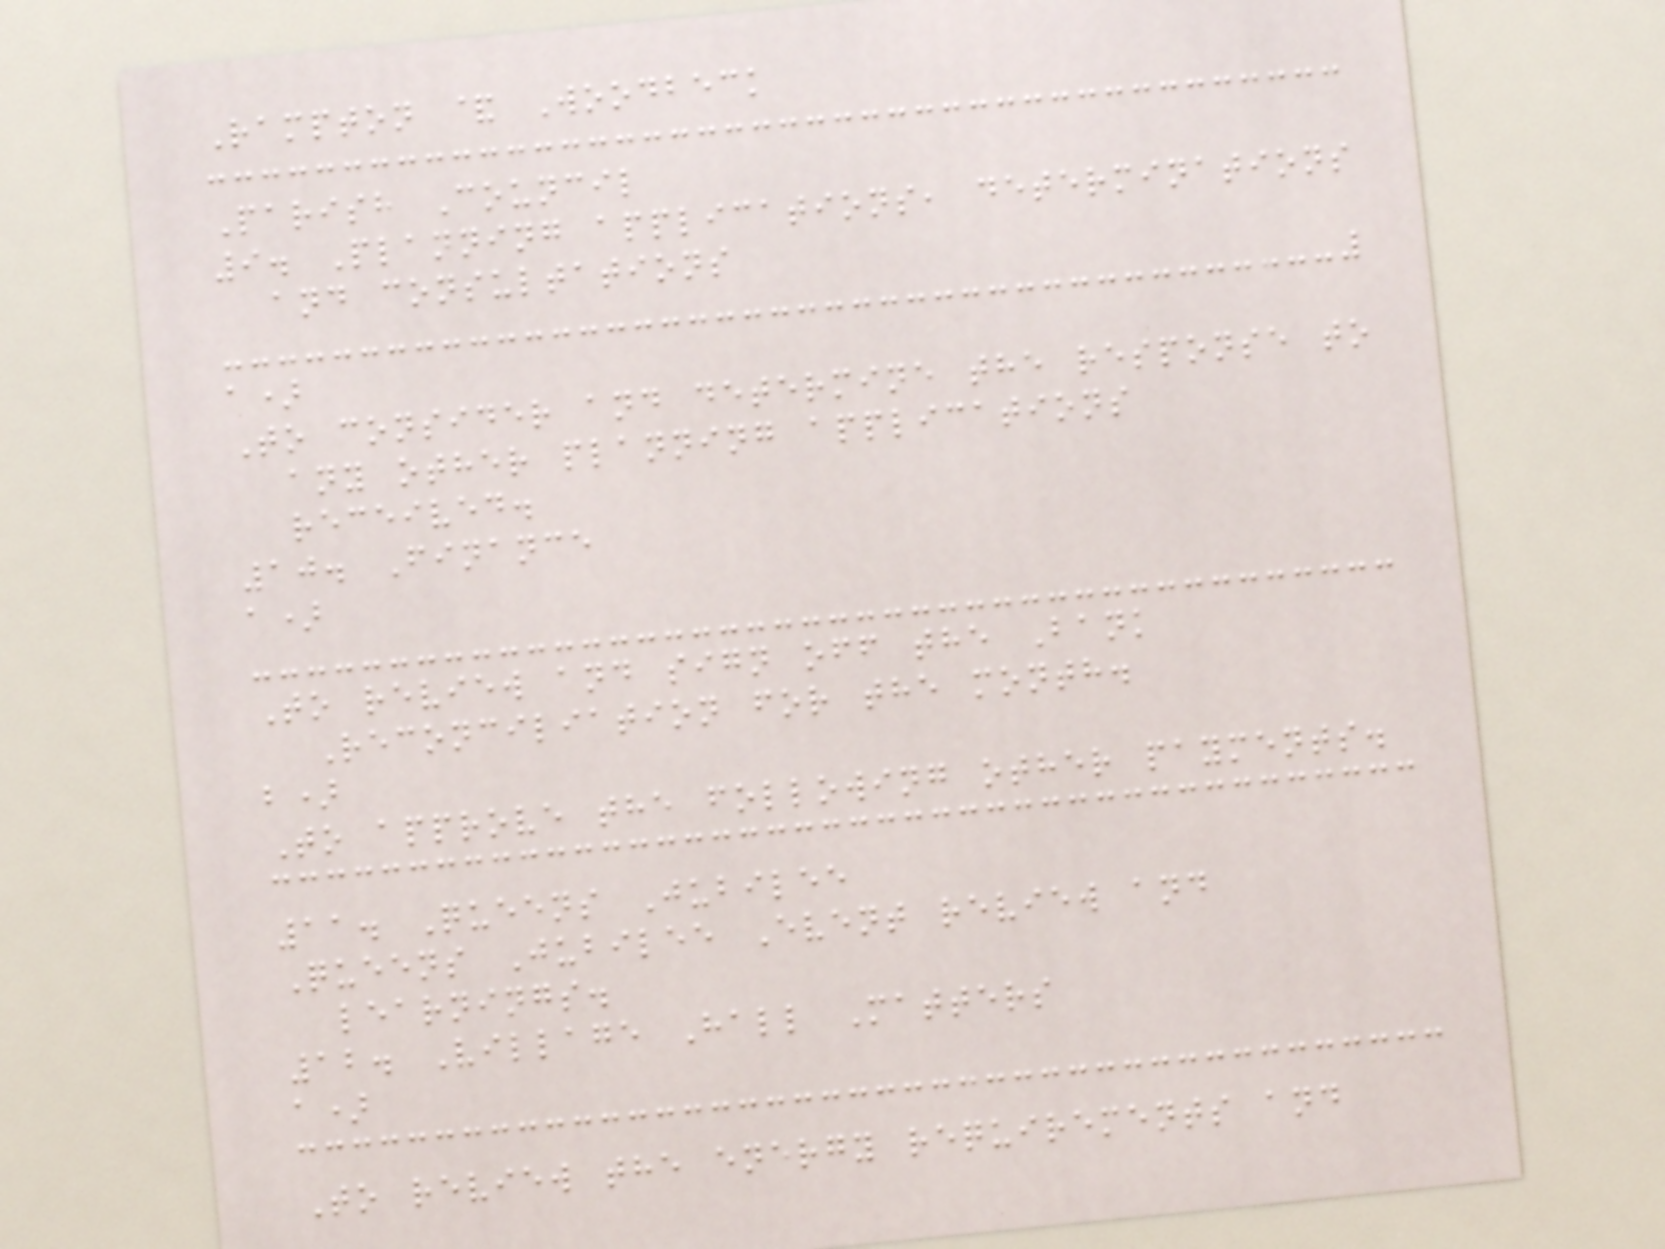Rampton & Woodbeck
Parish Council
9. Planning applications, determinations
and consultations
a)
To consider and determine the response to
any other planning applications
received.
10. Finance
a)
To review and sign off the Bank
Reconciliation for the month.
b)
To approve the following other payments.
11. Queens Jubilee
Queens Jubilee Event review and
learnings.
12. Village Hall Matters
a)
To review the energy requirements and
